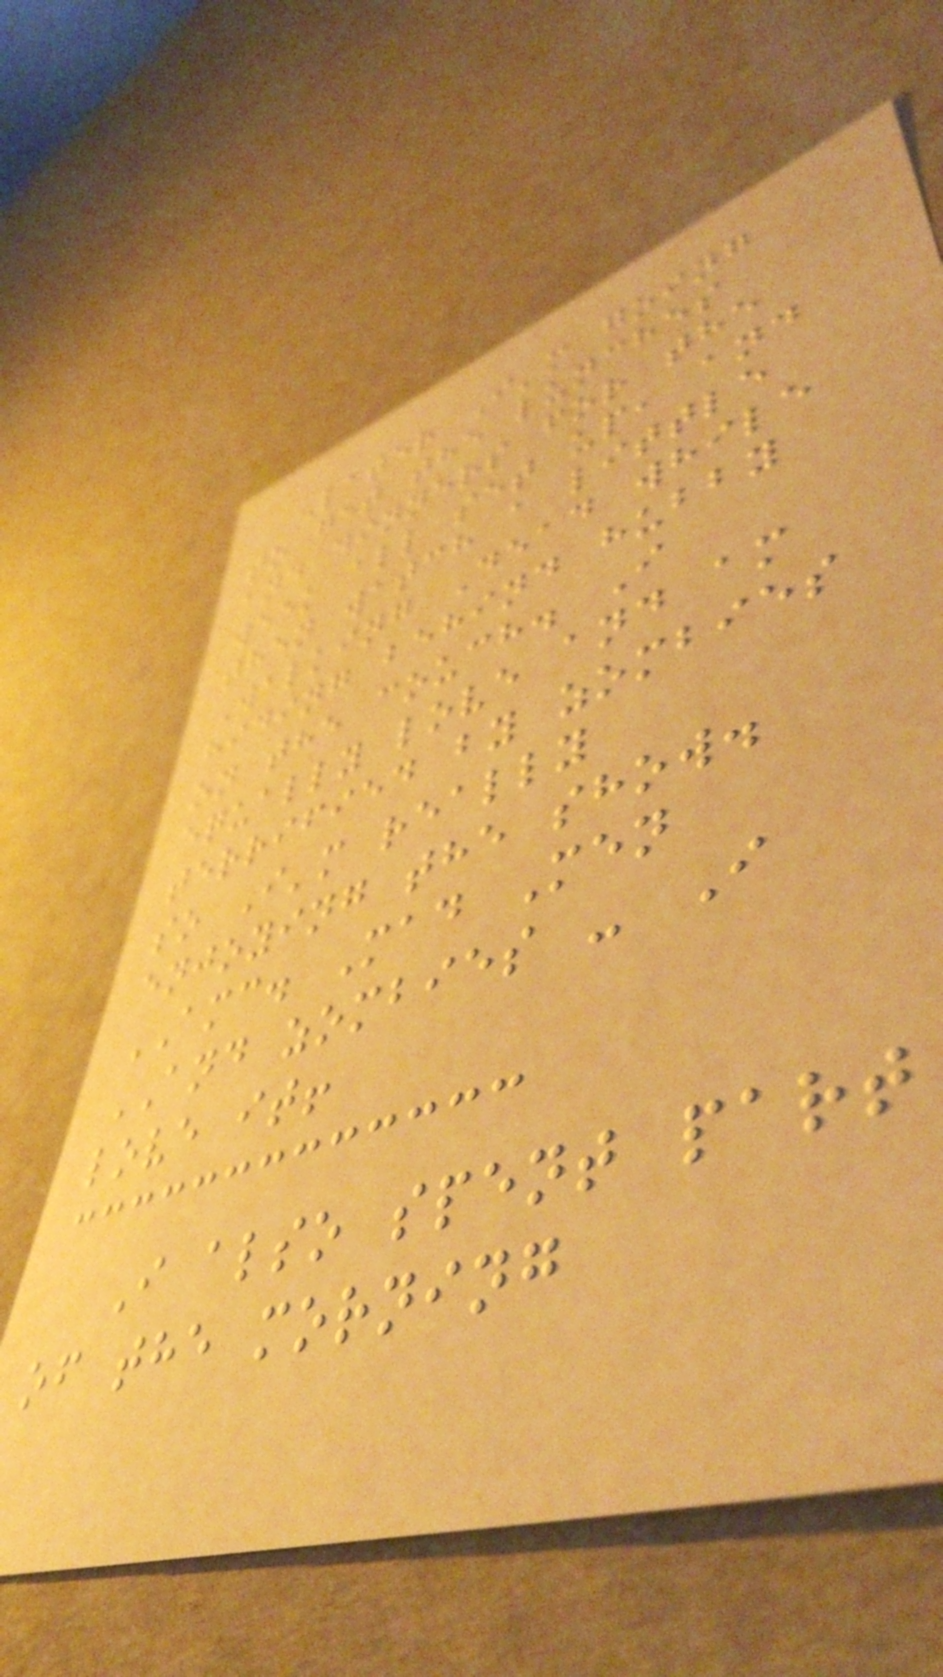Later I'm going
to get the lunches
and dinners for the
week all set up, and
then watch a little
Walking Dead while
hiding behind hubby
on the couch. I
equally love and am
terrified by zombies
so I'm really
enjoying the show.
AMC. Mad Men
AND zombies - I
love it!
I also spent part
of the morning
